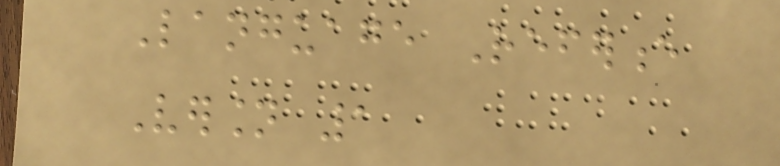Language Reference
Version 1
